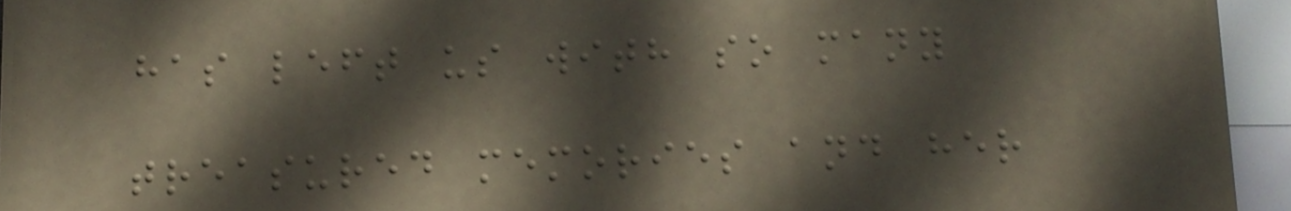has left us with so many
treasured memories and her
